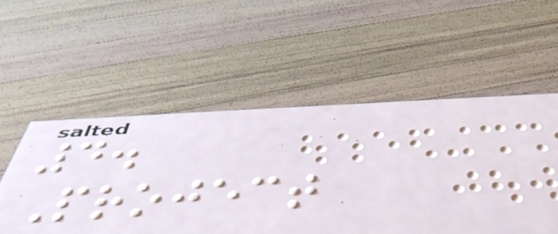4.
Project
